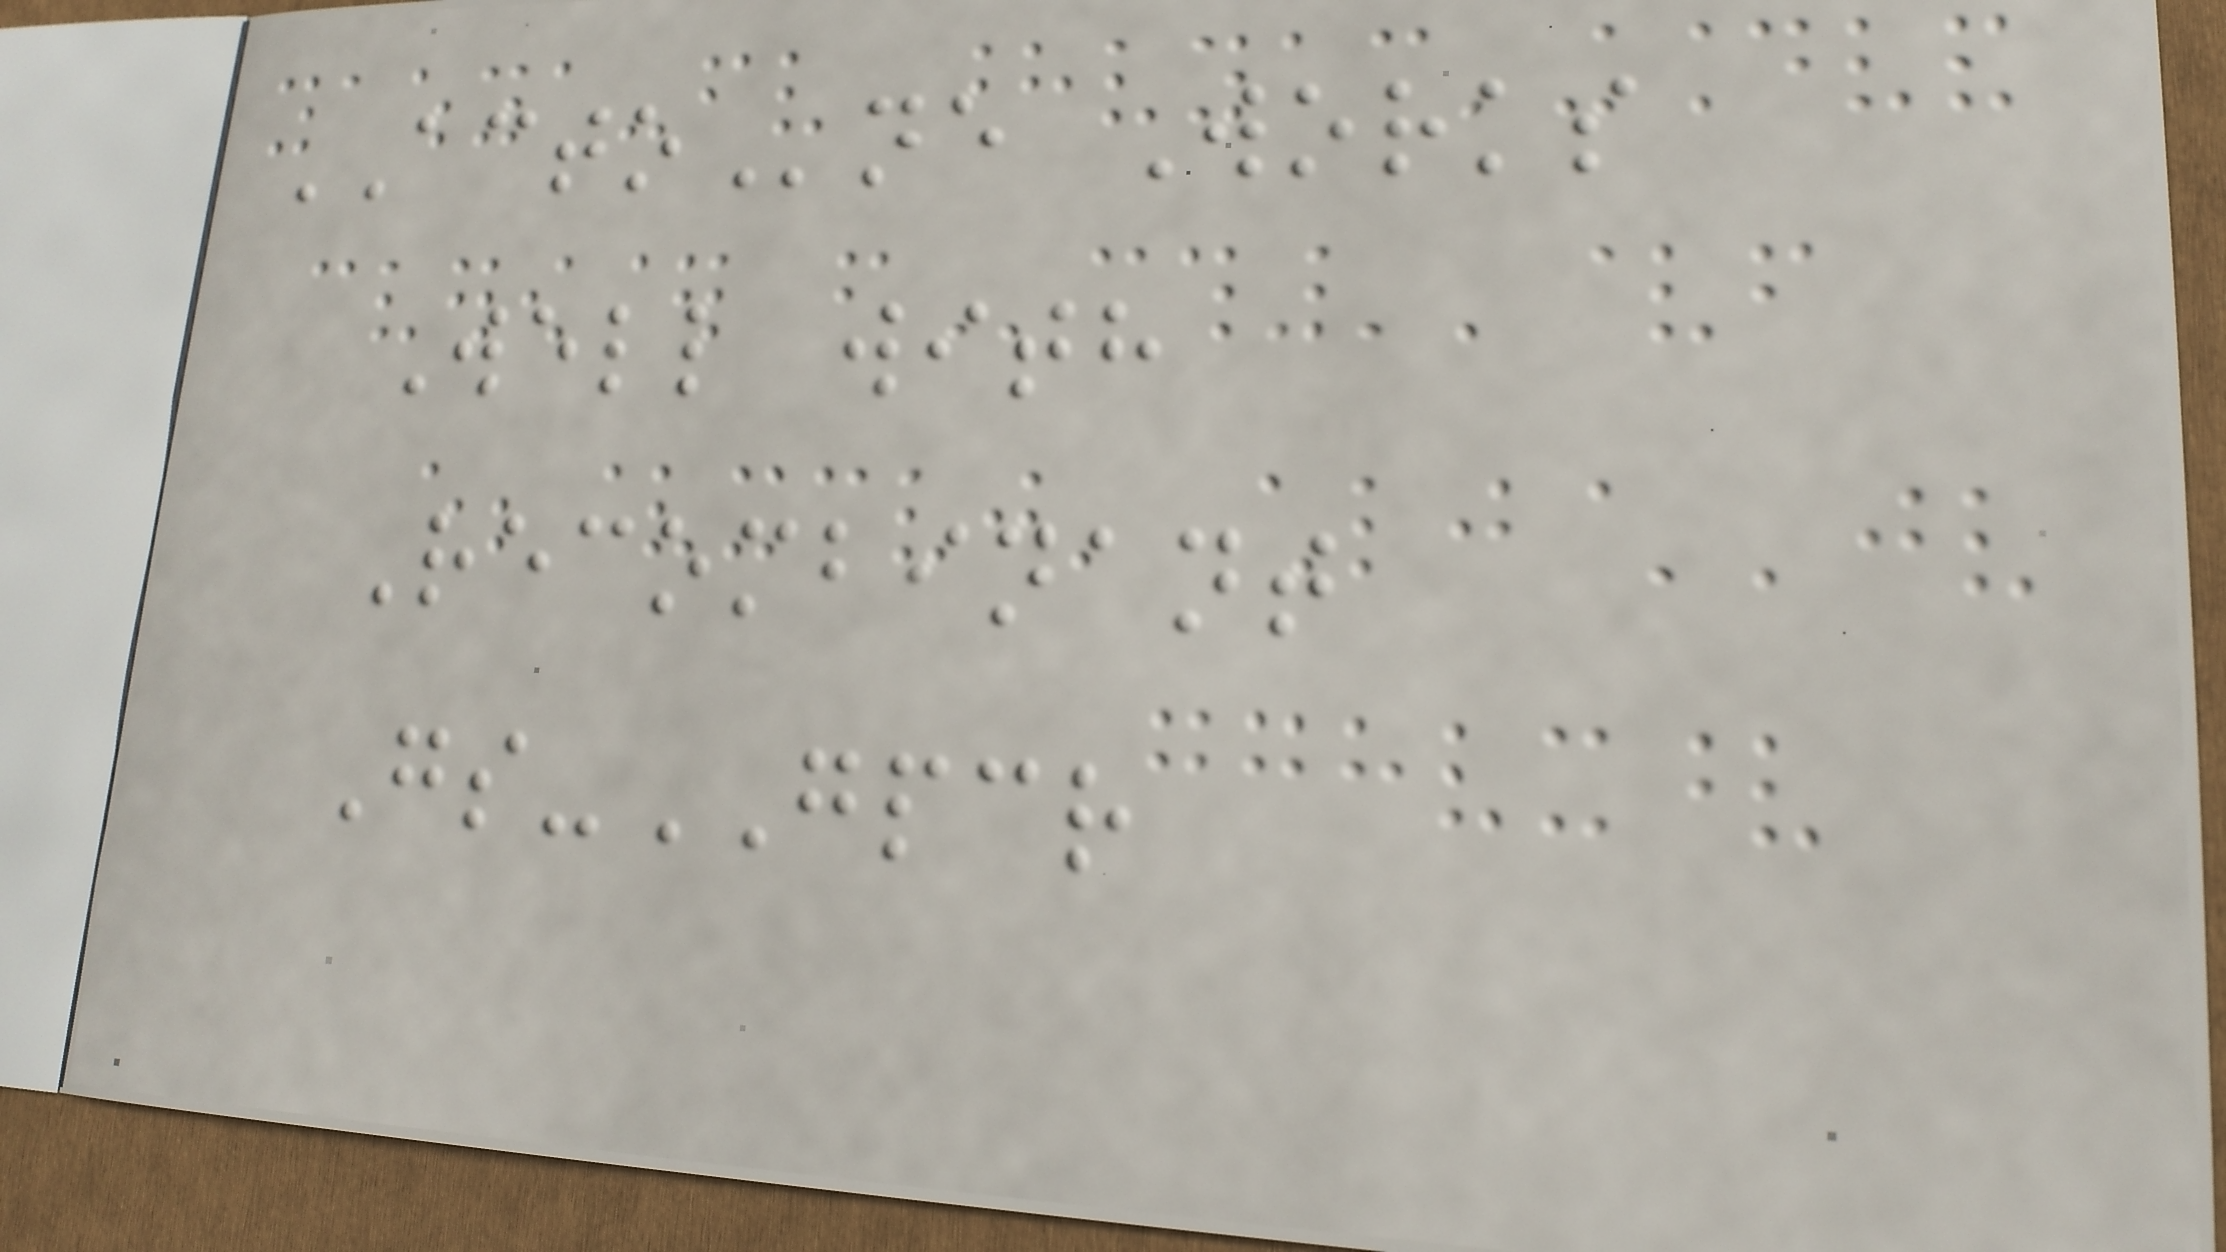ACTOne Works
Well with
Recombinant
Gs-GPCR
